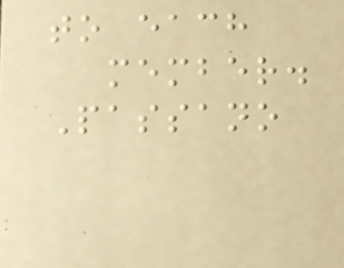to each
member.
Passano
